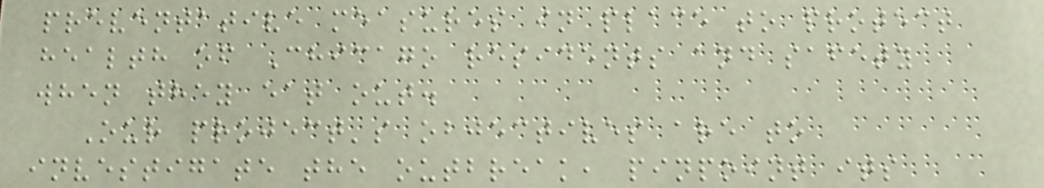preventative measures in place to protect
health of Chicago residents and safety
when they eat out.
Our project's objectives are to
investigate the outbreak, pinpoint its
